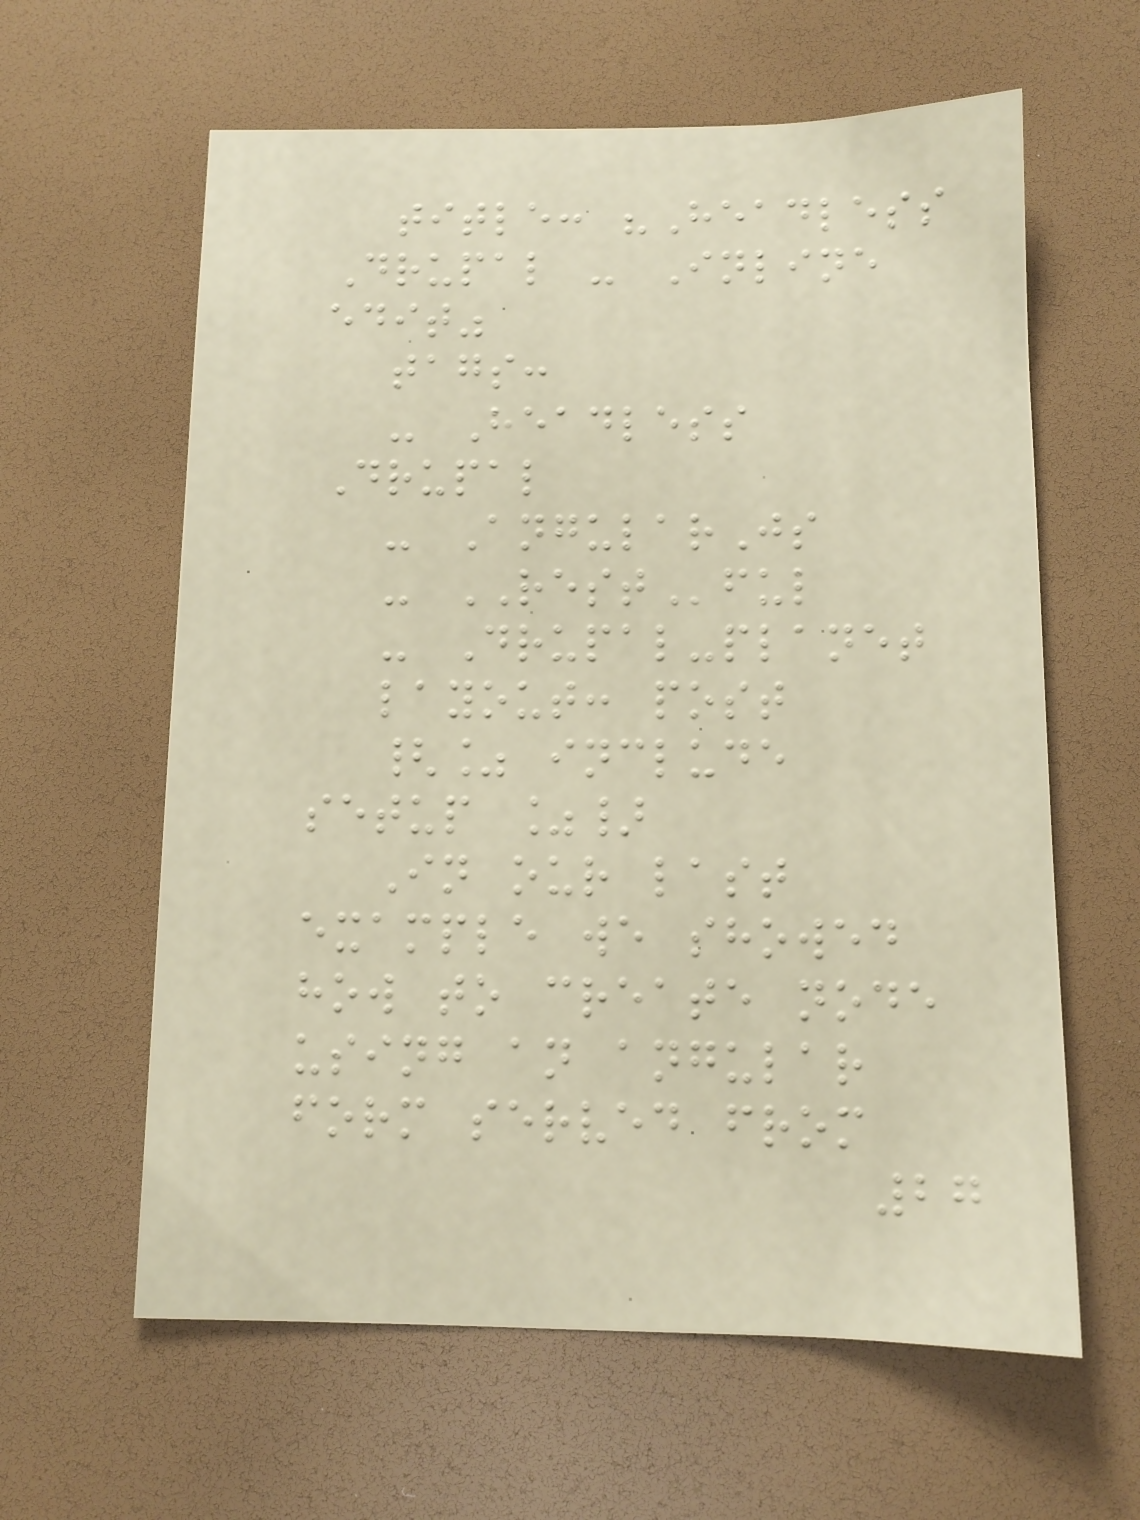title: "Headless
Drupal - Inline
edit"
tags:
- Headless
Drupal
- AngularJs
- RESTful
- Drupal-planet
layout: post
{% include
setup %}
In our last
example we showed
how to create node
using an angular
form served from
27
